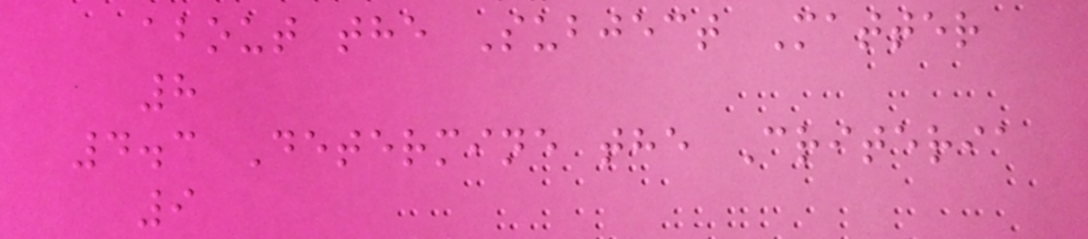about the Subject Matter
8
4.3 Determine the Criteria
9
